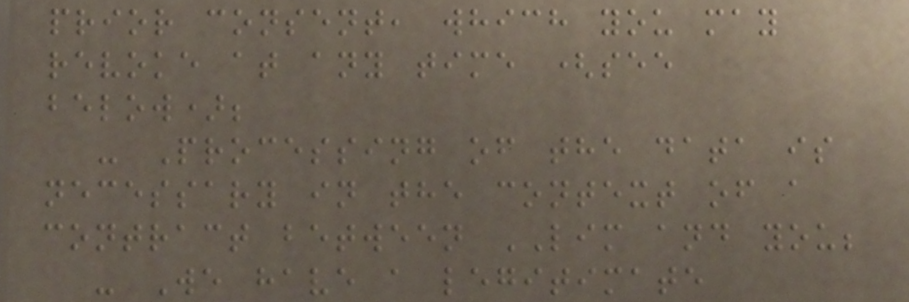prior consent, which you may
revoke at any time (see
below);
- Processing of the data is
necessary in the context of a
contract between LIM and you;
- We have a legitimate
